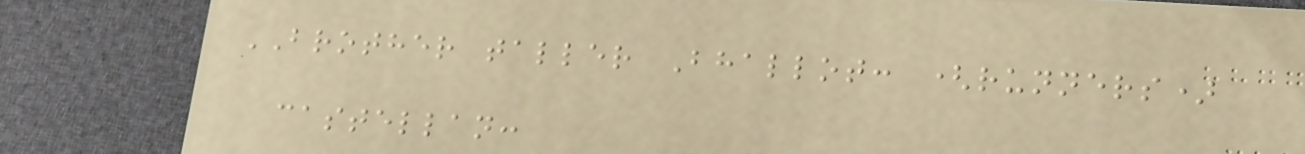BROTHER taller Bhallot: (runners)
castellan:
